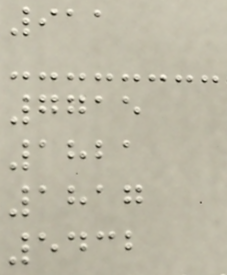911
7715
1821
1817
5432
